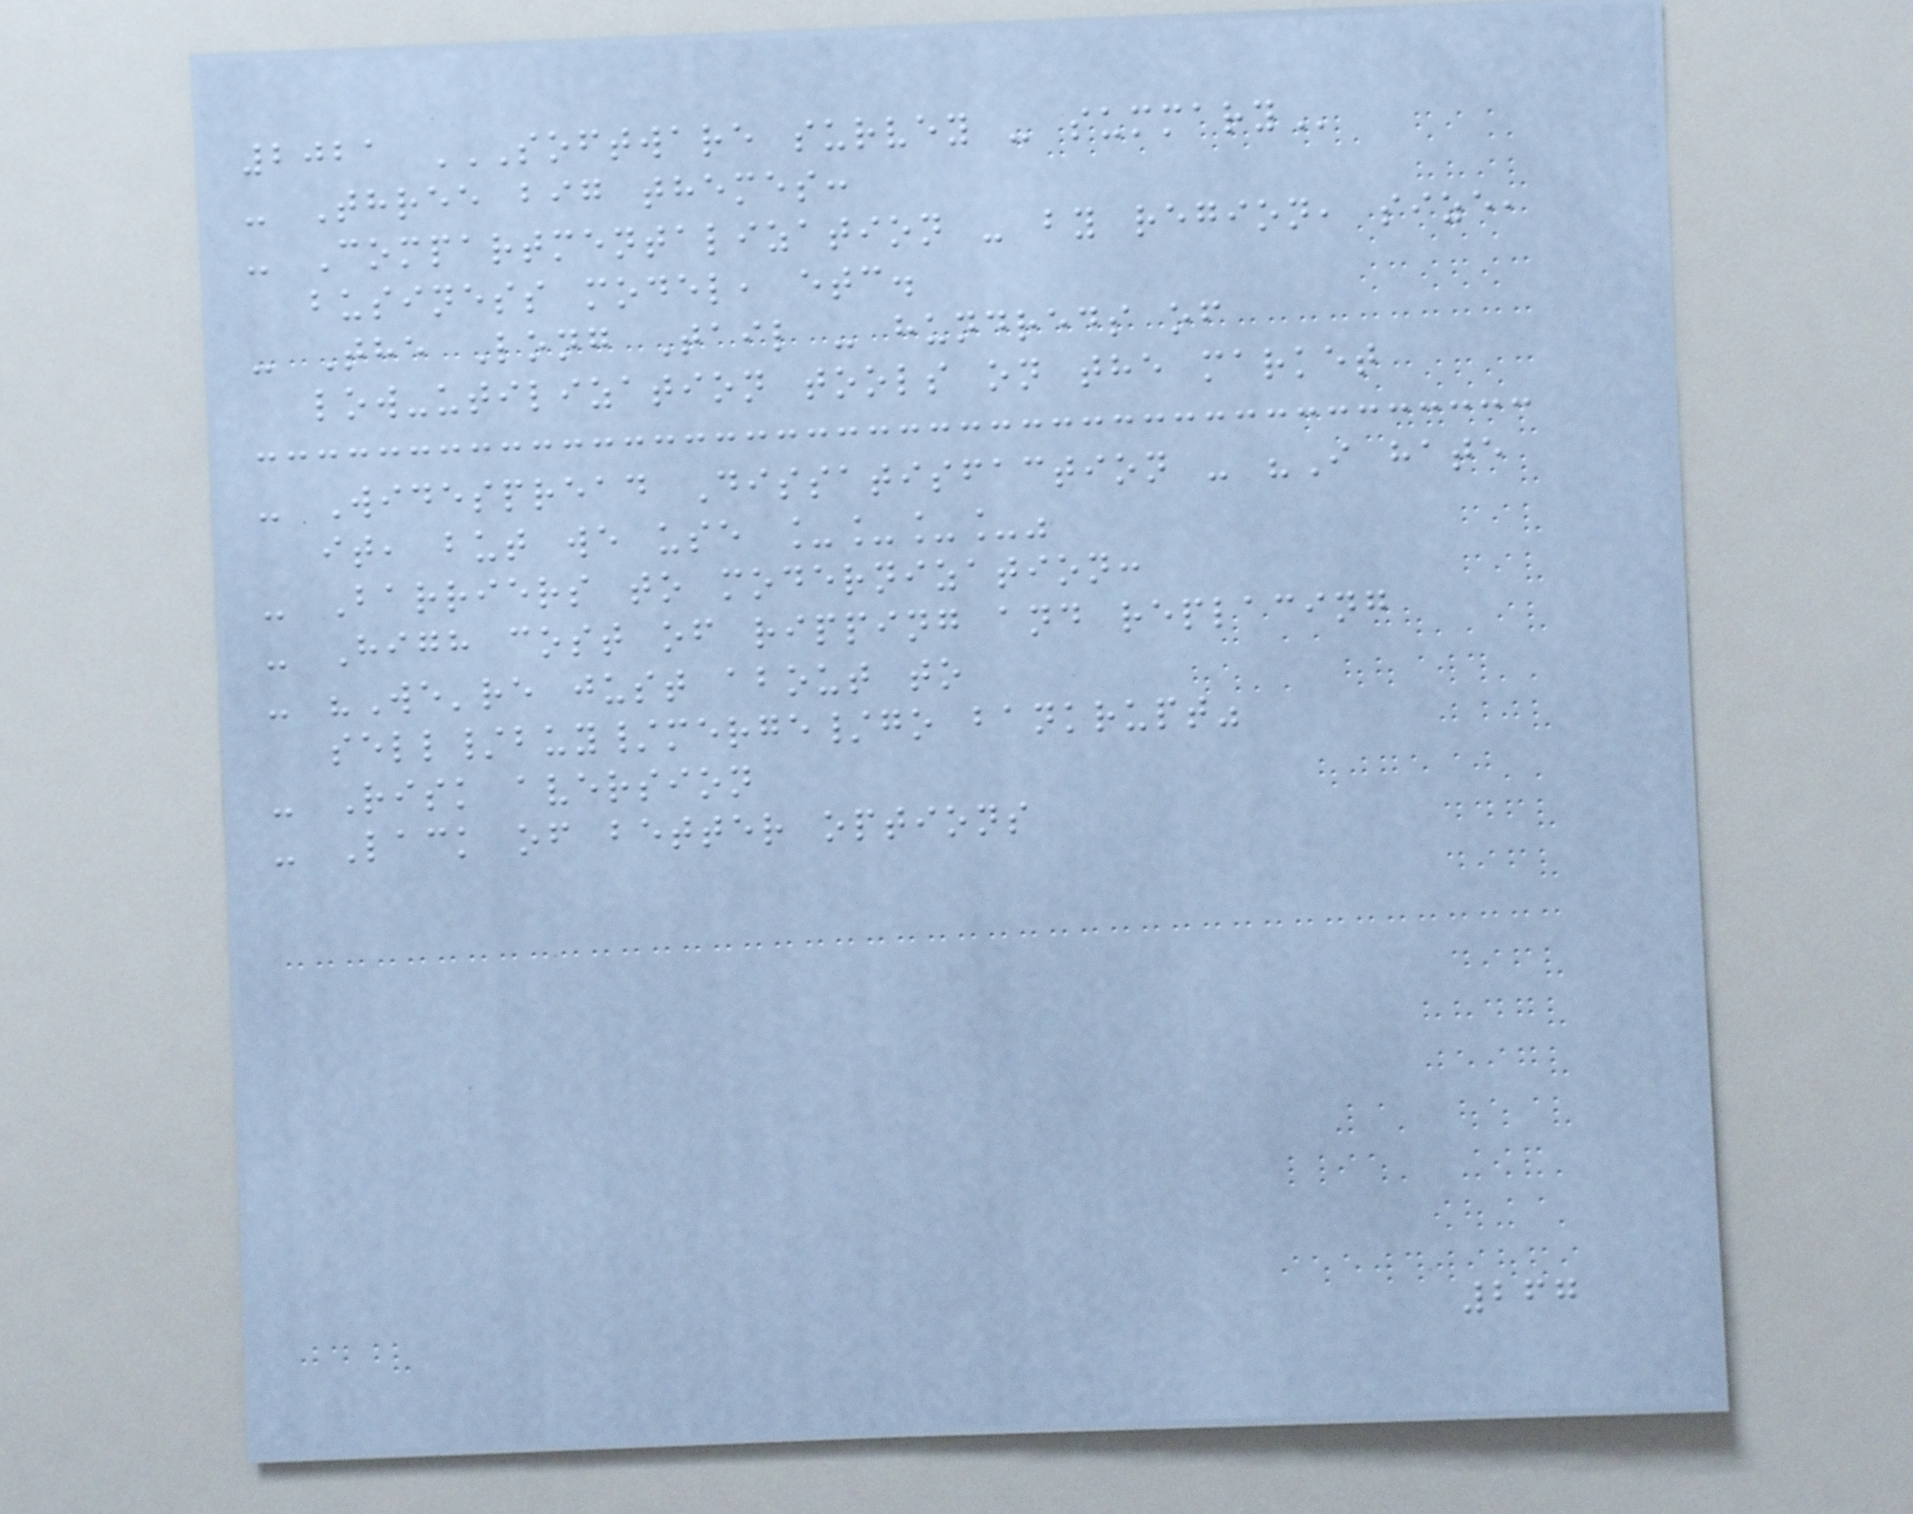2021 SOFTWARE SURVEY - SUMMARY
- Three big themes:
- Compartmentalization - by region, size,
business model, etc.
- The Long Tail - hundreds of
low-utilization tools on the market
- Widespread Dissatisfaction - "I hate
it, but we use ____"
- Barriers to modernization:
- High cost of ripping and replacing
- "We're just about to
sell/buy/merge/go bankrupt"
- Risk aversion
- Lack of better options
267
